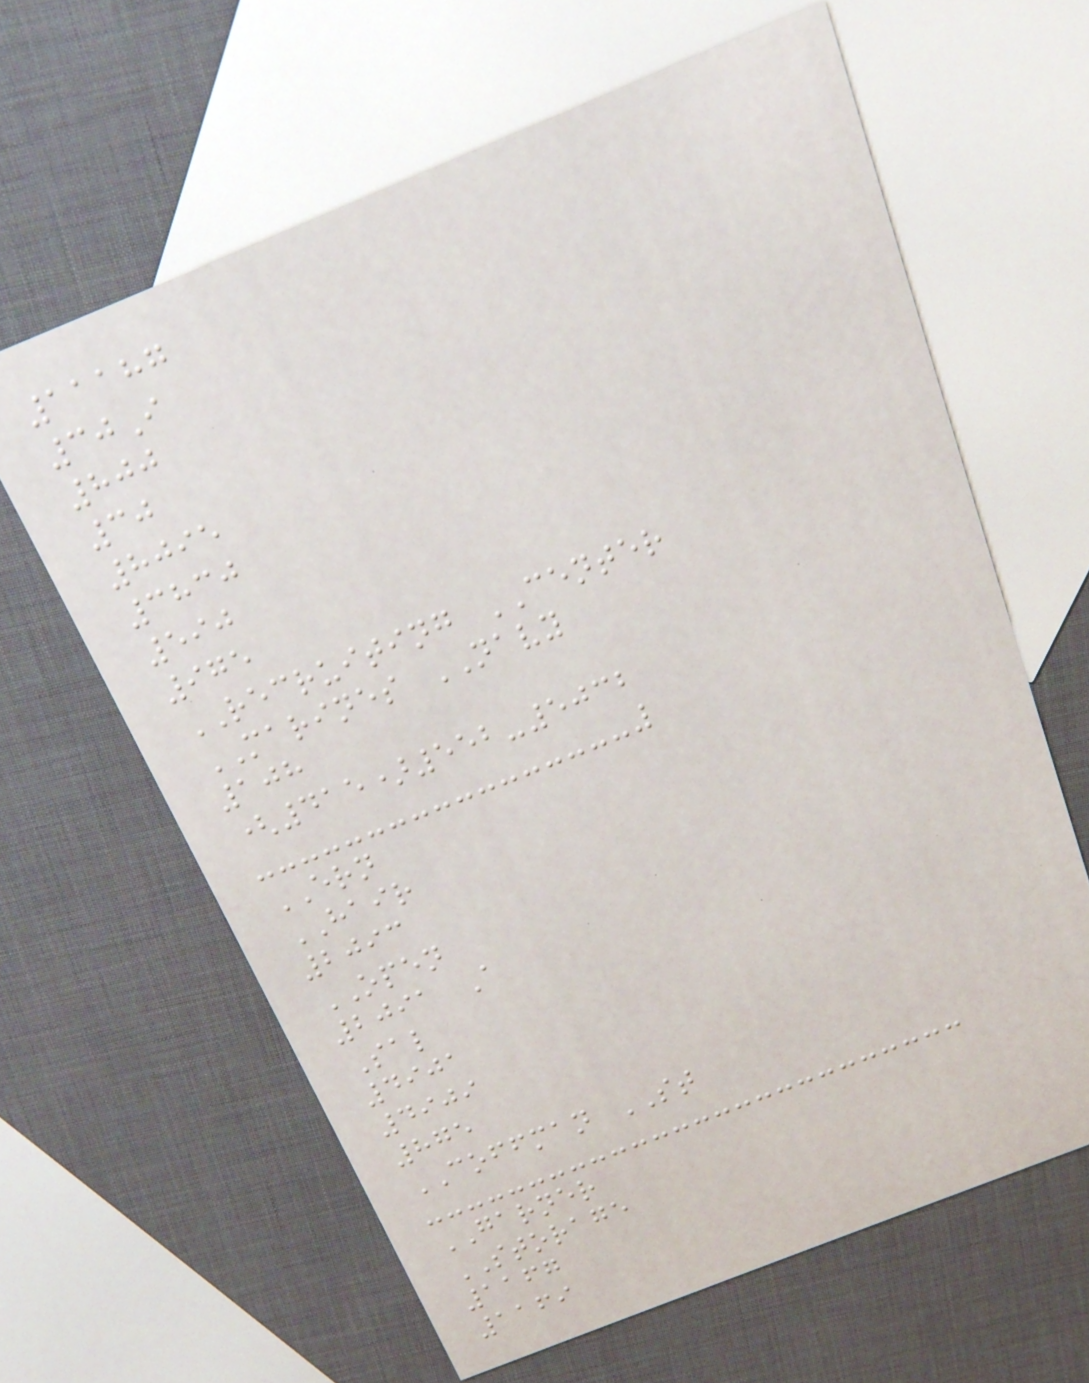11187
30I
800
30
8095
3830
590
975
RECRUITING CENTER
MARINES NAVY
108
(415)552-5032
ERN
HAIR
2093
OPEN
2091 A
Sal
4901
4909
875
COFFMAN ST
GARNER
STORAGE
1167
1169
